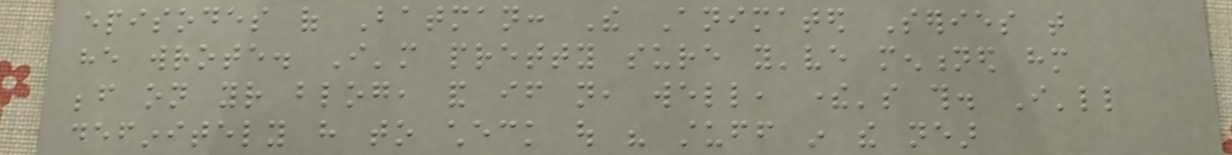episodes of Batman: The Animated Series that
he wrote. I'm pretty sure you've mentioned him
before on your blog, and if not, well, there's this. I'll
definitely have to check out his stuff in the near
